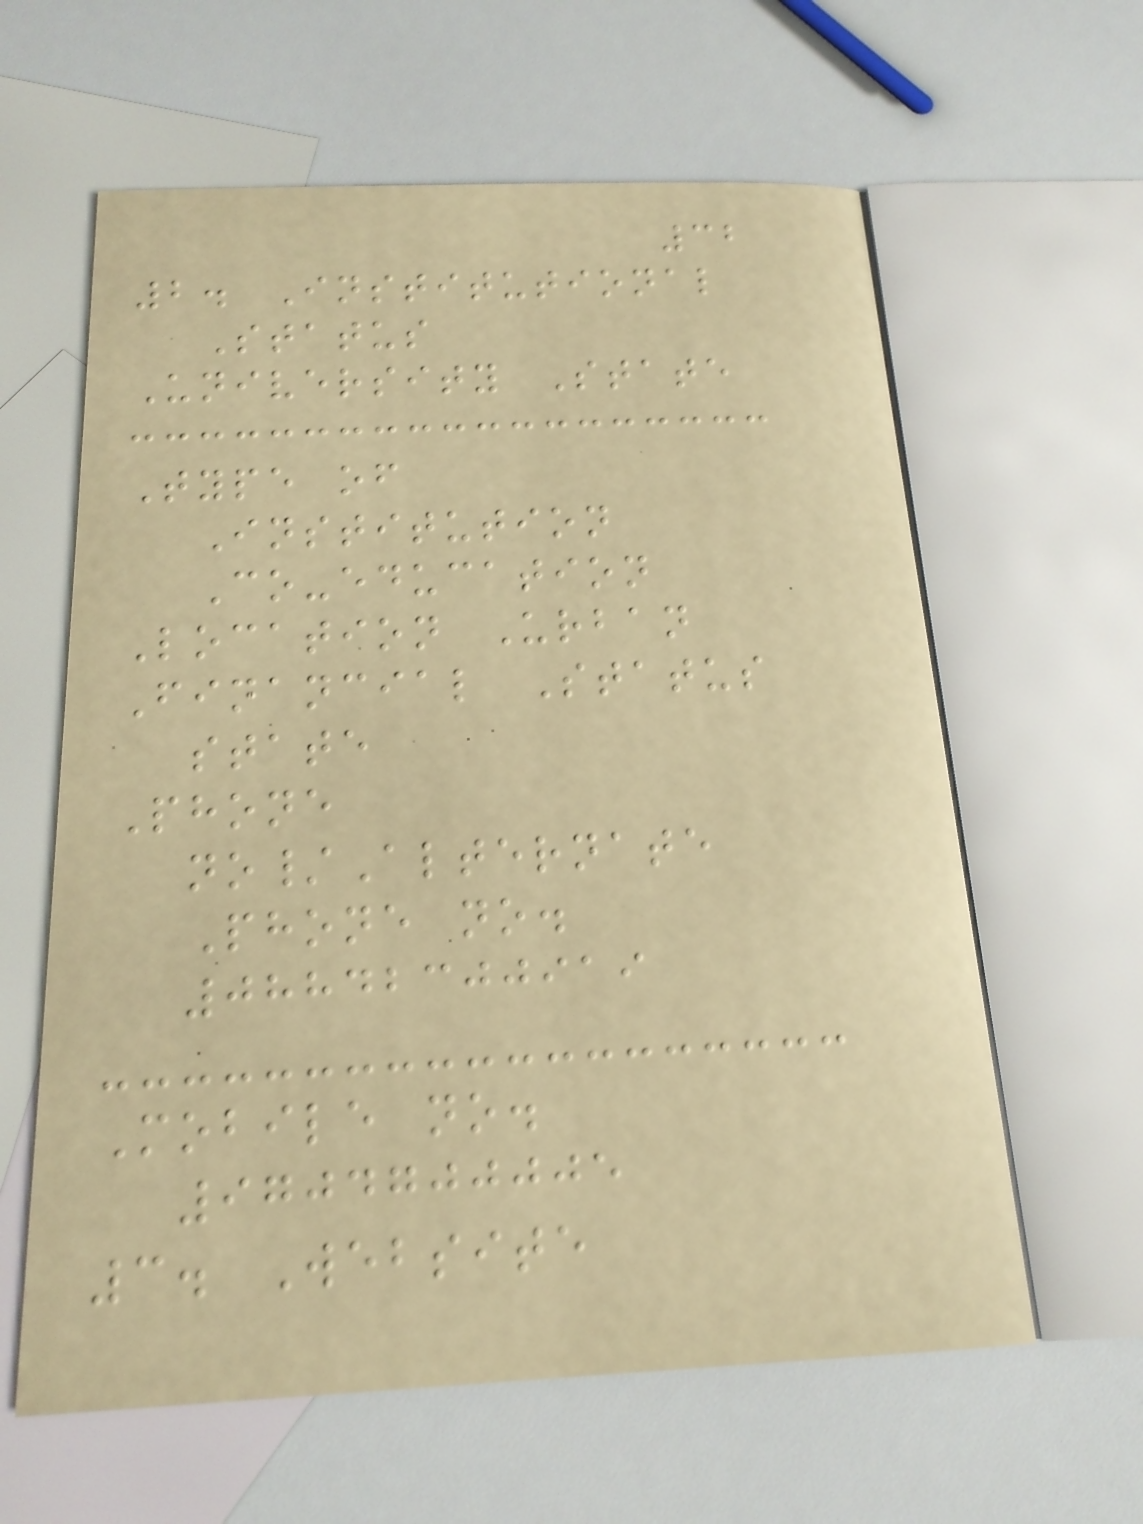32
2. Institutional
Status
University State
Type of
Institution
Co-education
Location Urban
Financial Status
state
Phone
no/Alternate
Phone no.
08842300919
Mobile no.
9704700005
3. Website
